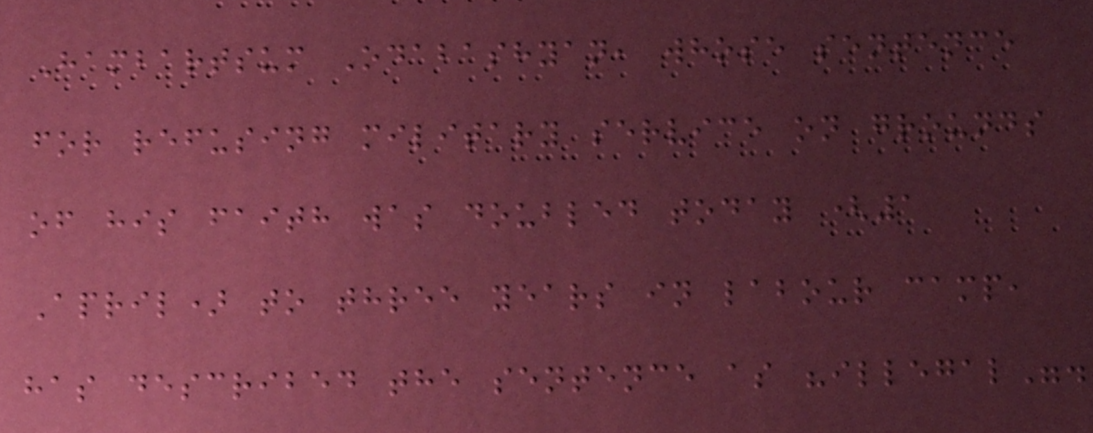Hambartsum Odabashyan, whose sentence
for refusing military service on grounds
of his faith was doubled today (1
April) to three years in labour camp,
has described the sentence as "illegal".
